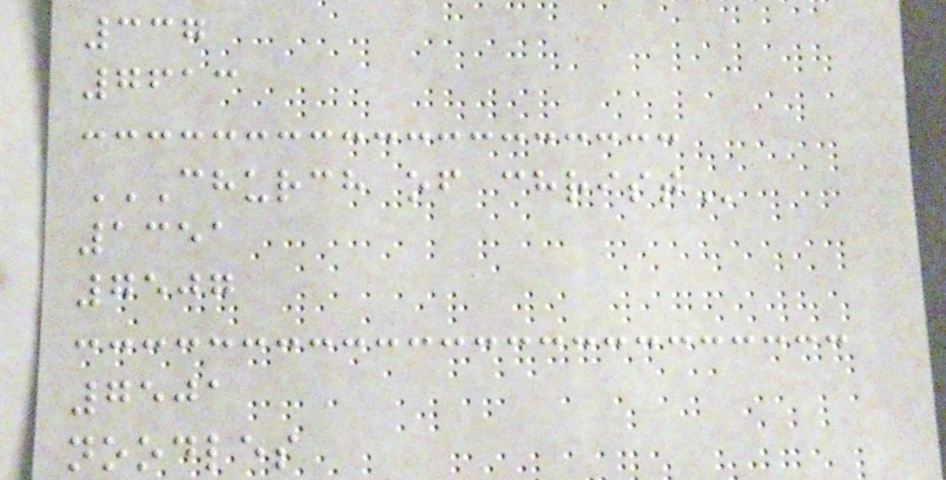337
7613
CHURCH OF CHRIST
1351
7507
7501
noodles
